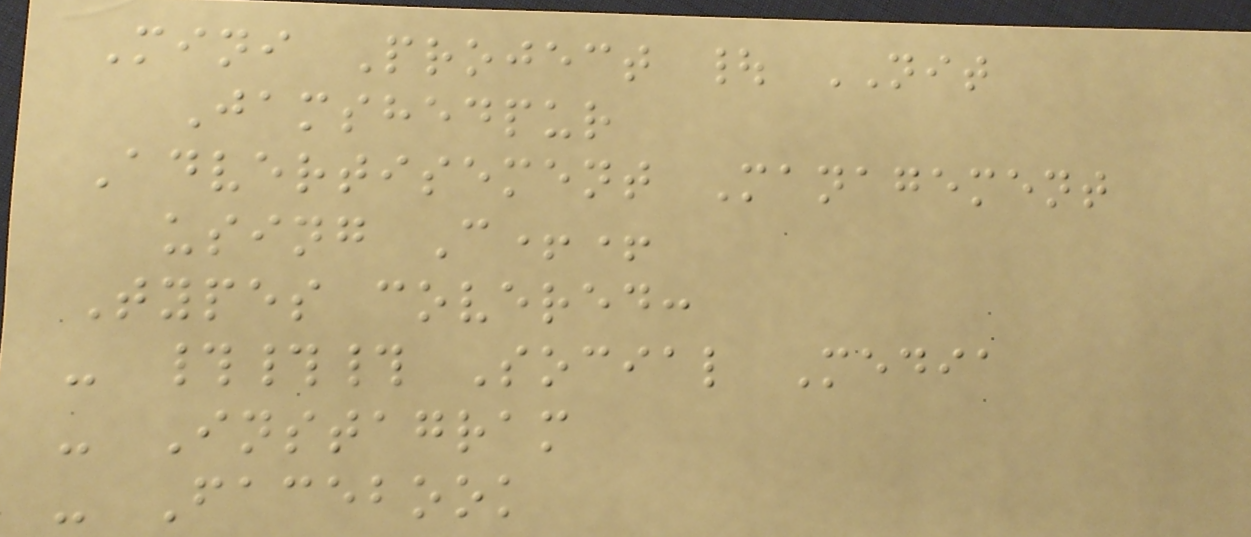Mini Project | NIT
Jamshedpur
Advertisement Management
using C++
Types covered:
- ### Social Media
- Instagram
- Facebook
